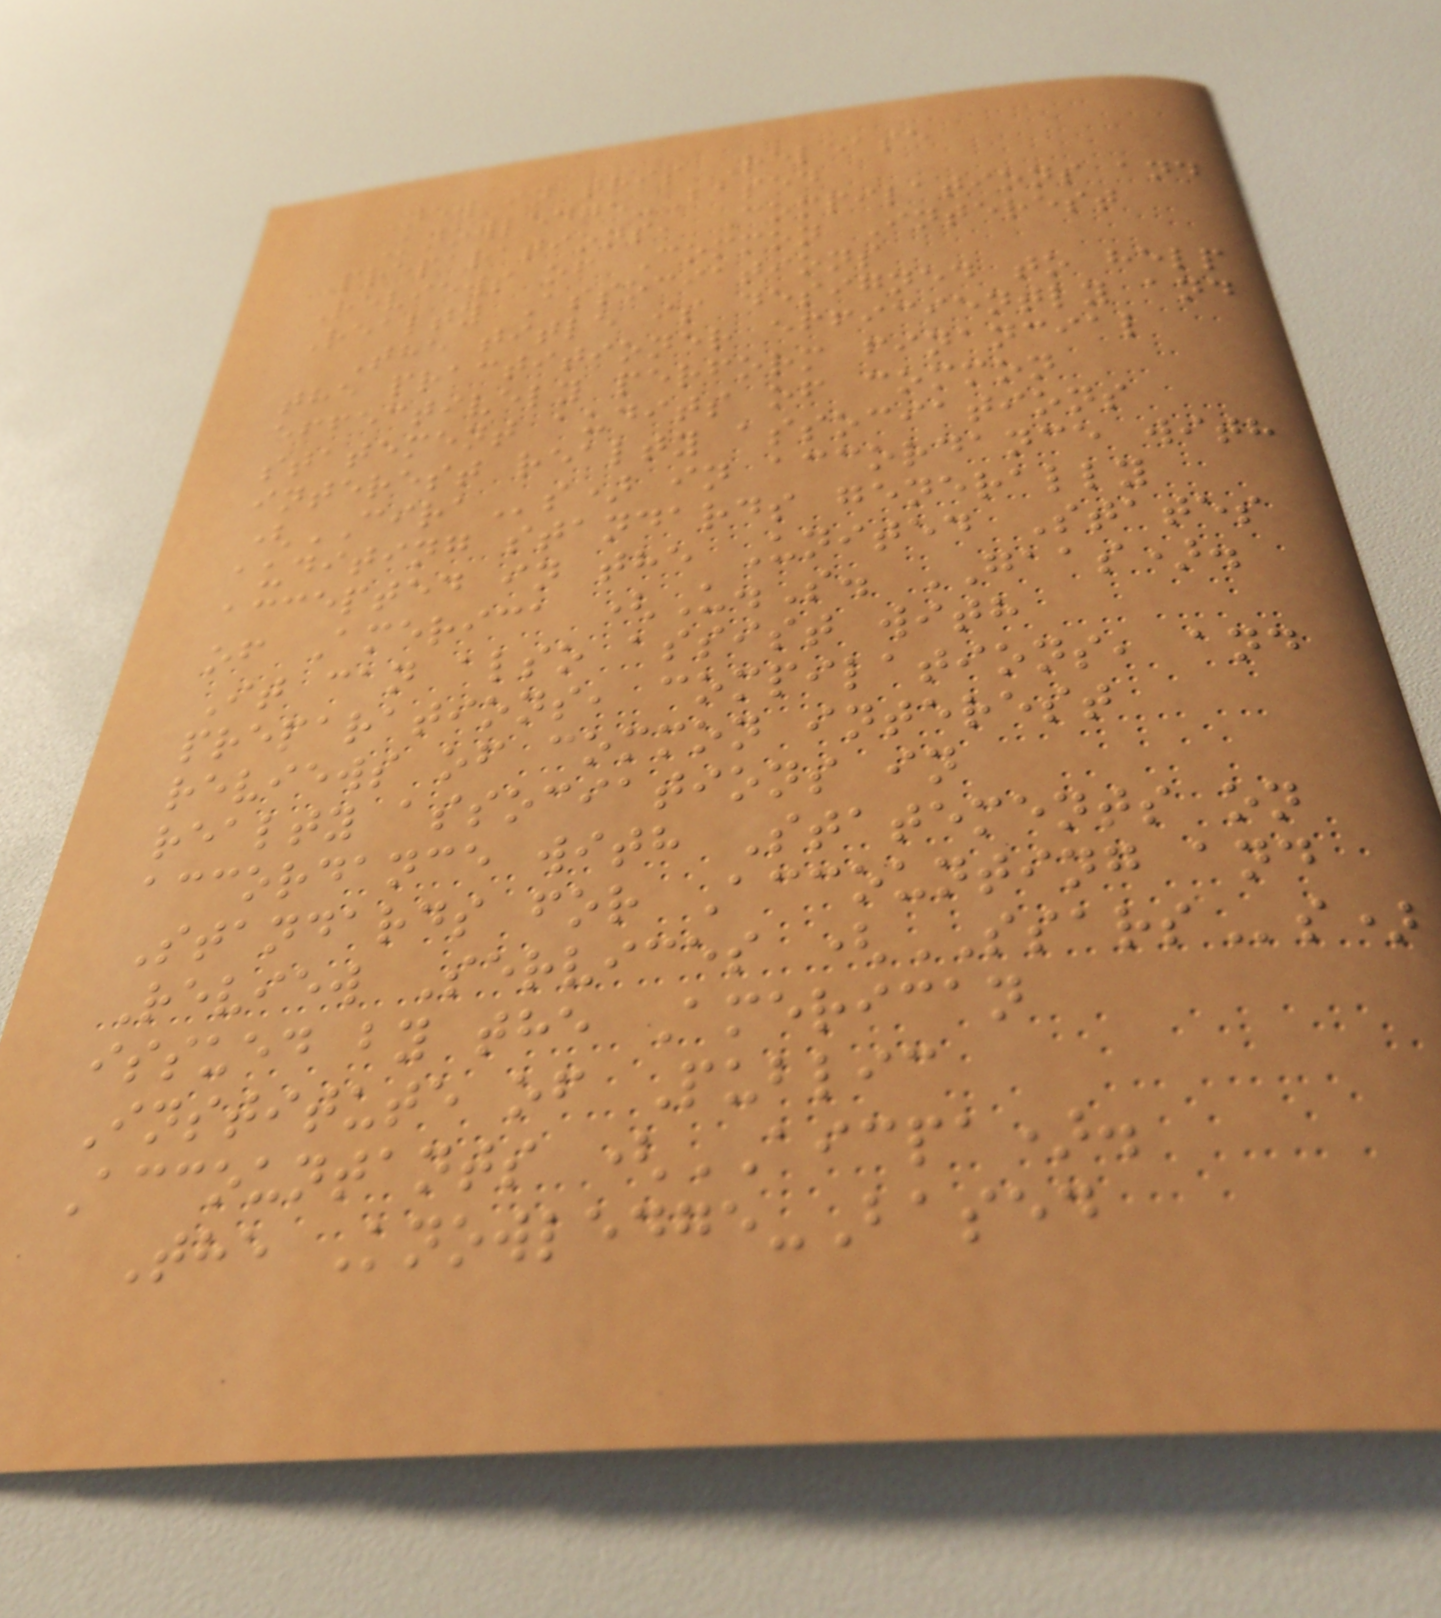New in this Release
Knowledge-Based
Preparations, Compilations and
Reviews of Common Interest
Realty Associations
The title is designed to help
the practitioner efficiently and
effectively perform financial
statement audits of common
interest realty associations
(CIRAs) in accordance with
auditing standards generally
accepted in the United States
of America (U.S. GAAS).
It can also assist with
preparations, compilations, and
reviews of common interest
realty associations in
accordance with Statements on
Standards for Accounting and
Review Services (SSARSs)
issued by the American
Institute of Public
Accountants (AICPA).
The Knowledge-Based
